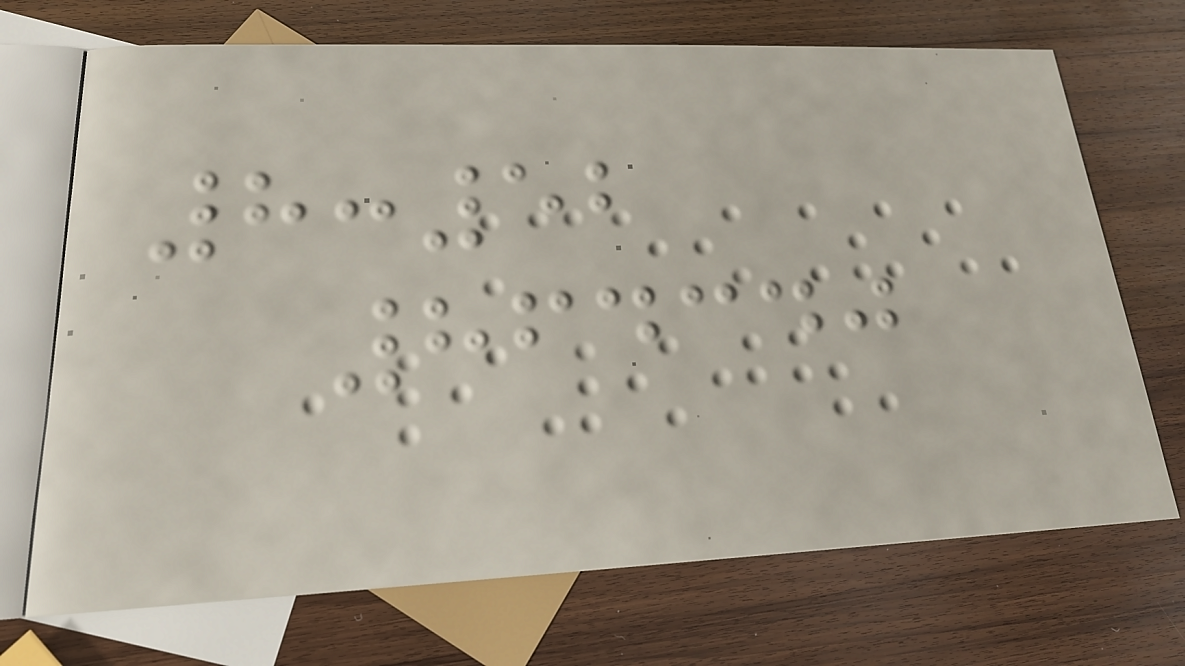8:52
864340
